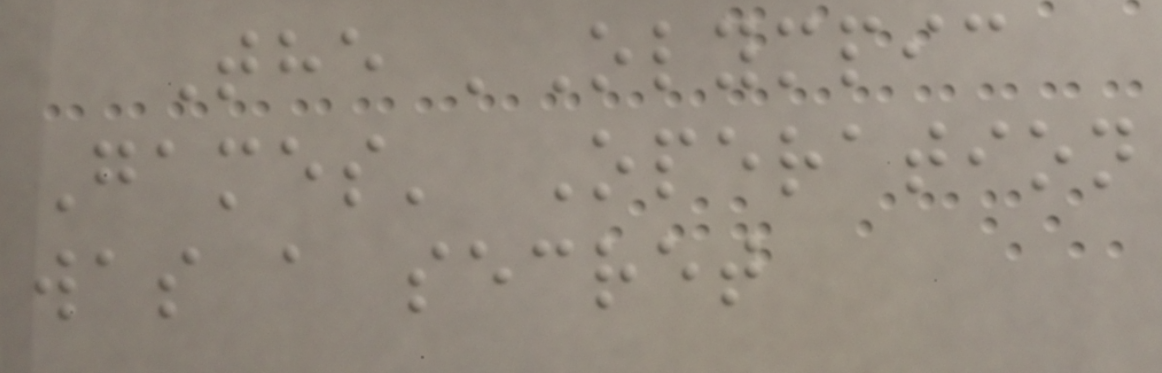The 'Olympic
Games' Operation
was a secret
